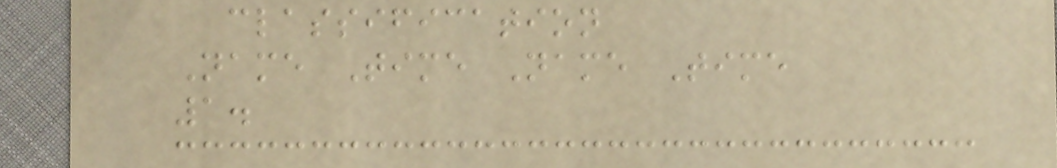classification
Name Time Name Time
1.
